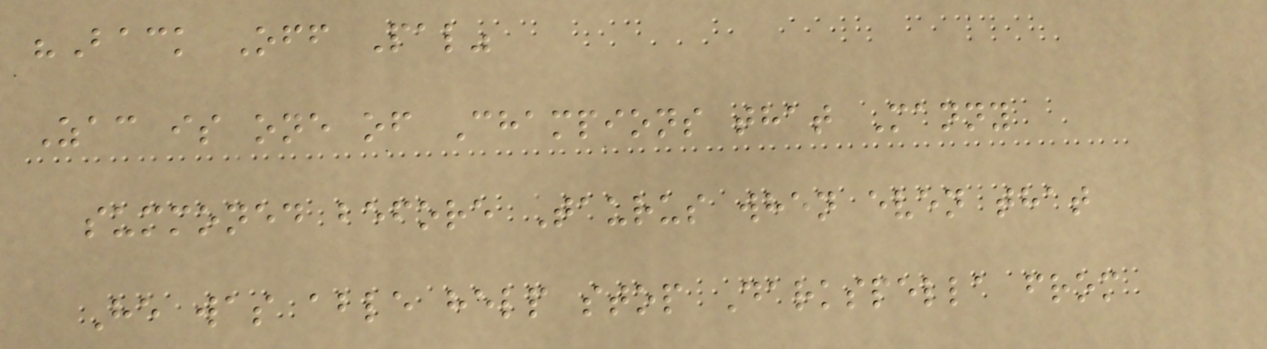"Back Off Pal"
Zac is one of Champions that Manny
summoned before Taurus when even that
He was able help stop Darkspella from
